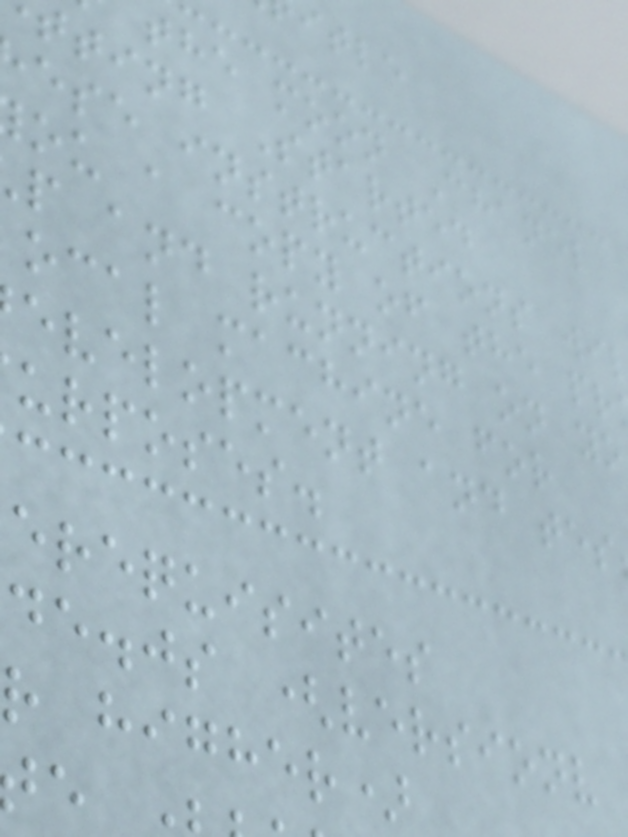itle
the moon Chanel
tting Started
ese instructions wi
ou a copy of the pr
p and running on yo
ocal machine for
evelopment and tes
urposes.
erequisites
de.js (versionv
r higher)
